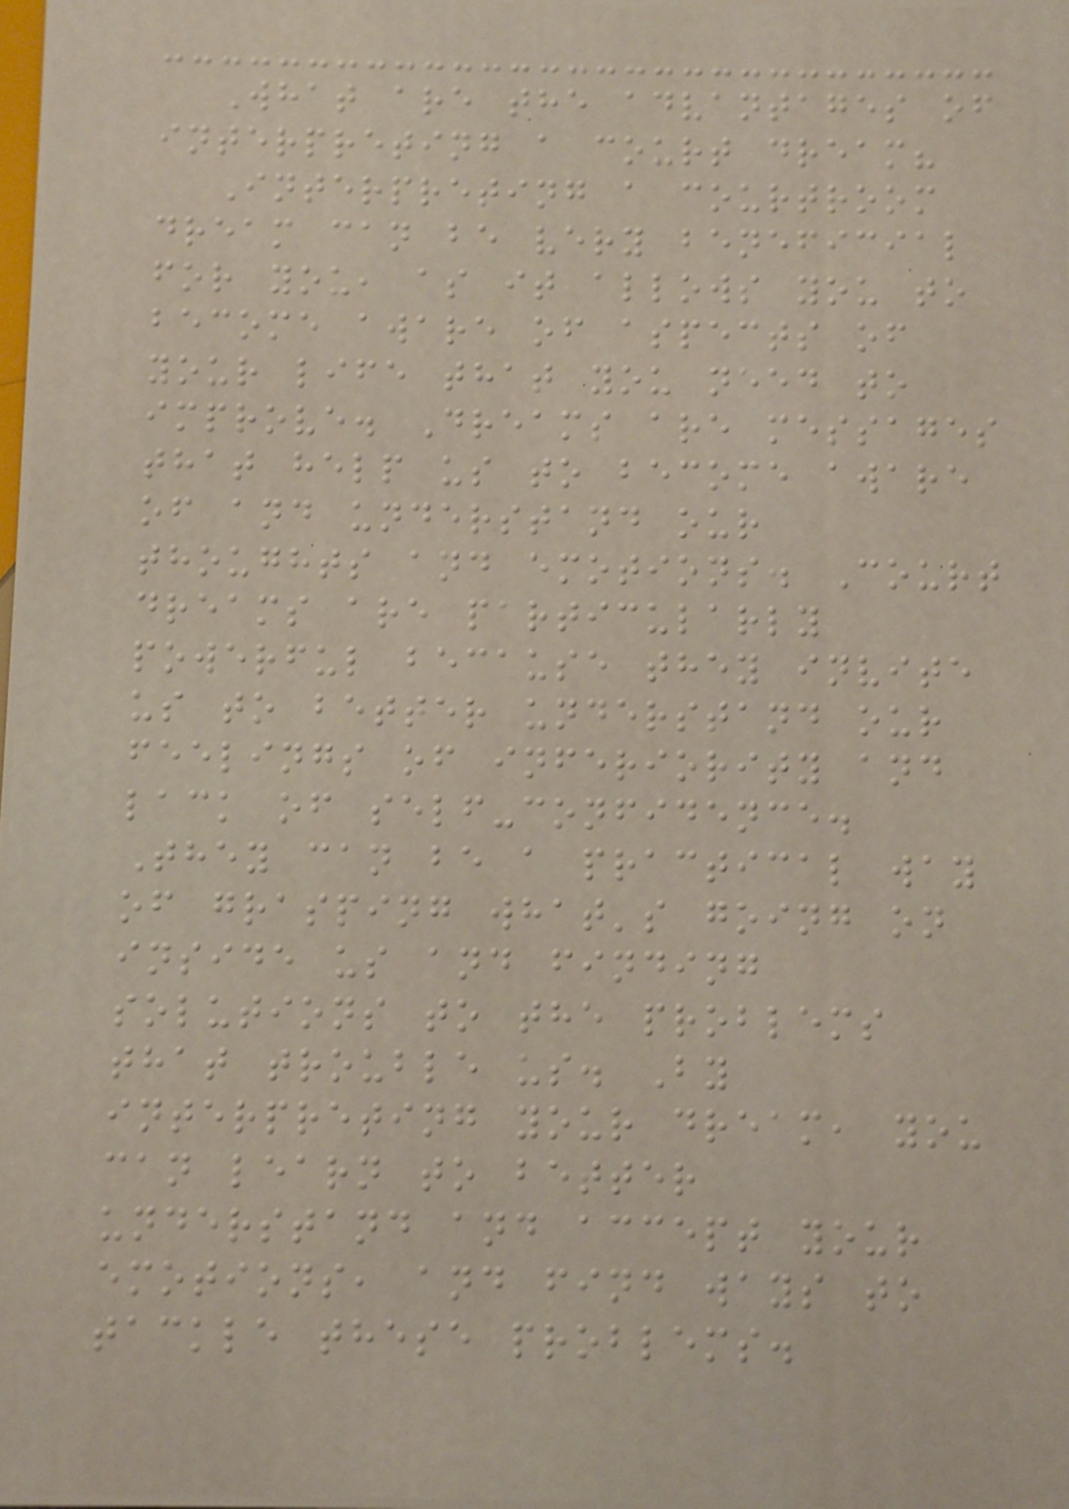What are the advantages of
interpreting a court dream?
Interpreting a courtroom
dream can be very beneficial
for you, as it allows you to
become aware of aspects of
your life that you need to
improve. Dreams are messages
that help us to become aware
of and understand our
thoughts and emotions. Court
dreams are particularly
powerful because they invite
us to better understand our
feelings of inferiority and
lack of self-confidence.
They can be a practical way
of grasping what's going on
inside us and finding
solutions to the problems
that trouble us. By
interpreting your dream, you
can learn to better
understand and accept your
emotions, and find ways to
tackle these problems.
